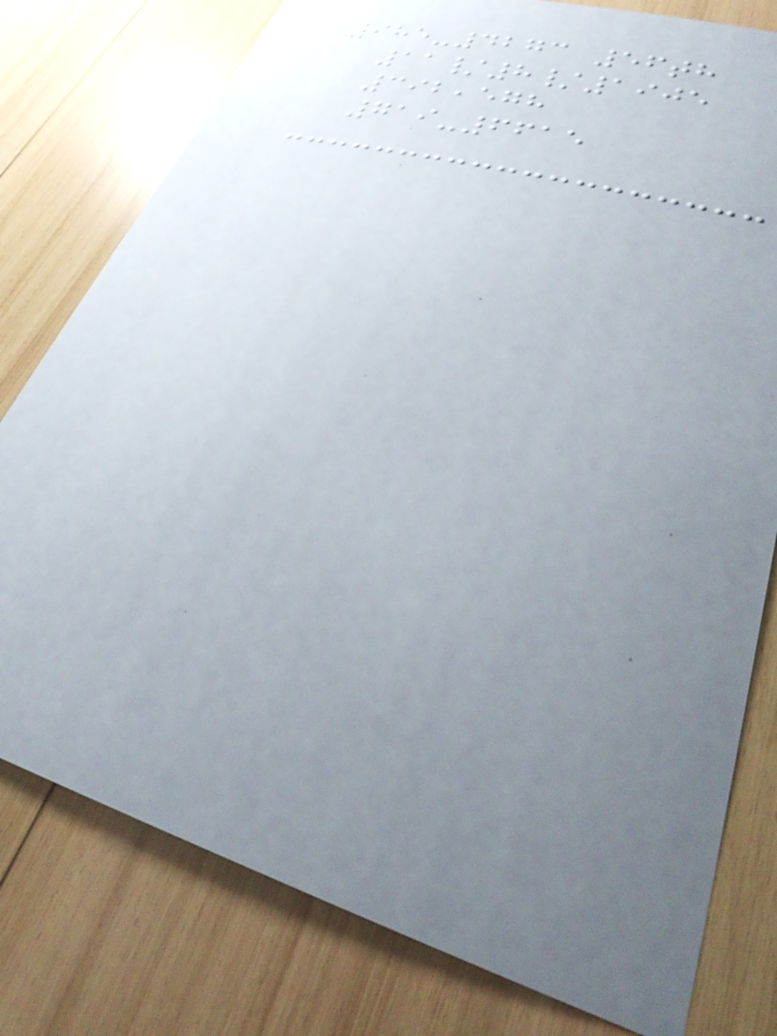985-4273 56th
11/8/1905
392,578
719-6615
